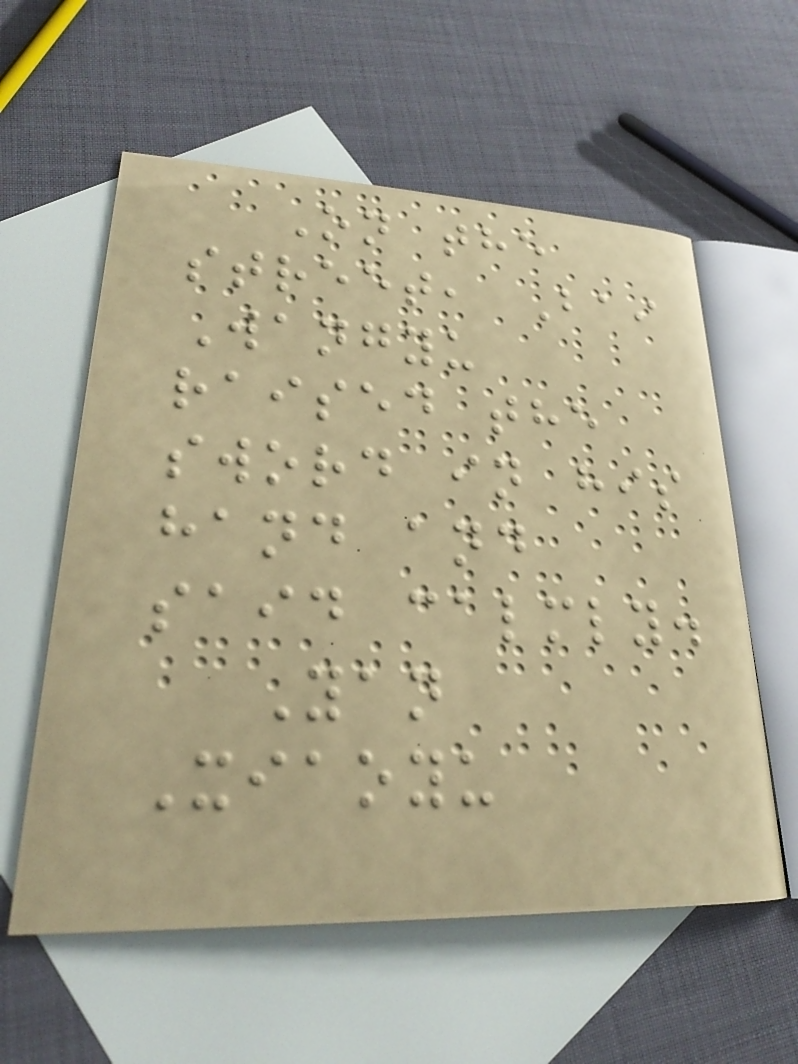On the
street, Bai
Wangyu
raised the
sword in his
hand and
said calmly.
Yan
Xiaoyu
